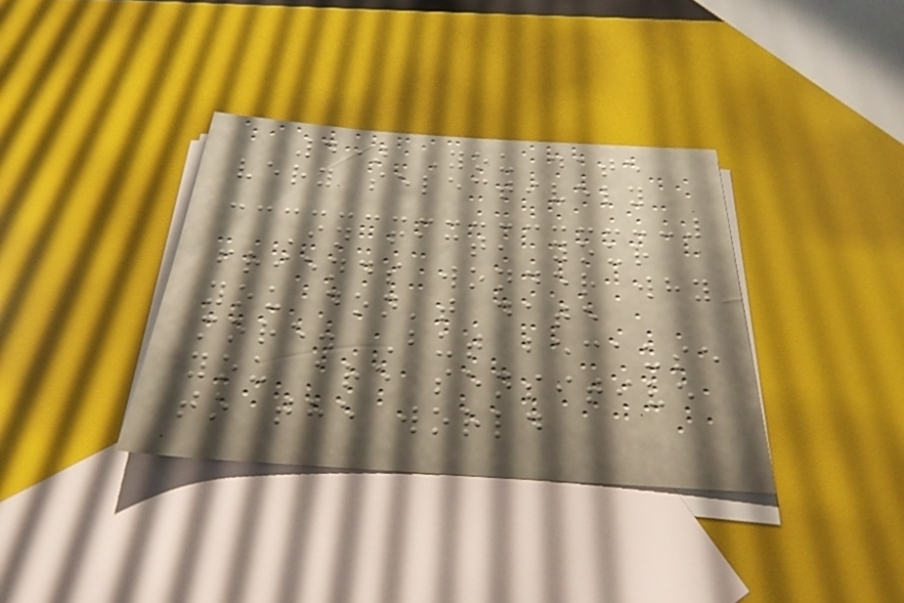4) You date
very selectively
In fact, your
friends wonder why
you don't date
more. But because
you are sensitive
to the world
